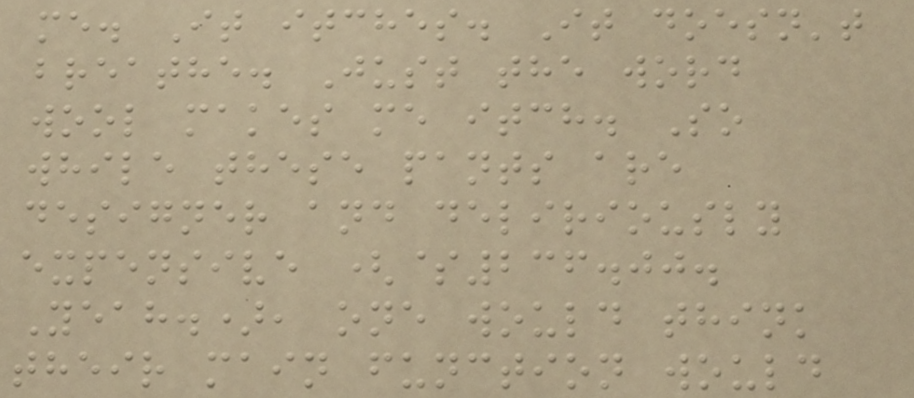me. It itches. It doesn't
breathe. Just the word
wool makes me itch. So
while these pants are
designer and deliriously
expensive ($236.00.
Yeah.), one would think
their main function would
